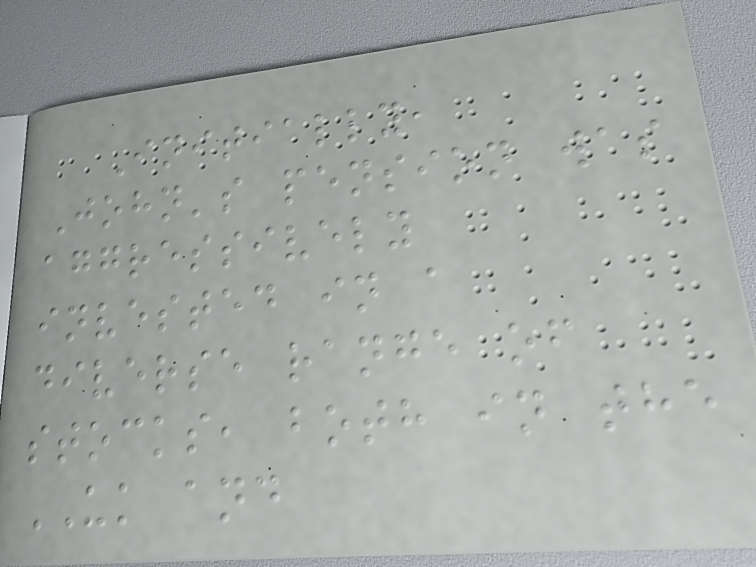Initially,
John's pension was
aggressively
invested in a
diverse range of
stocks, both in the
UK and
